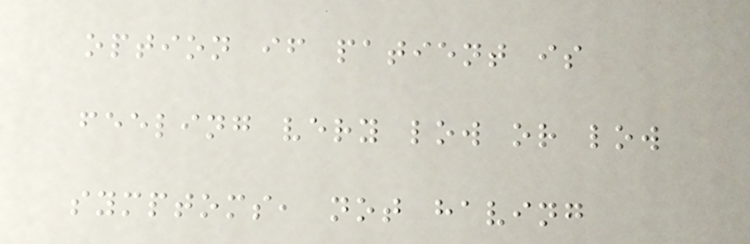option if patient is
feeling very low or low
symptoms, not having
